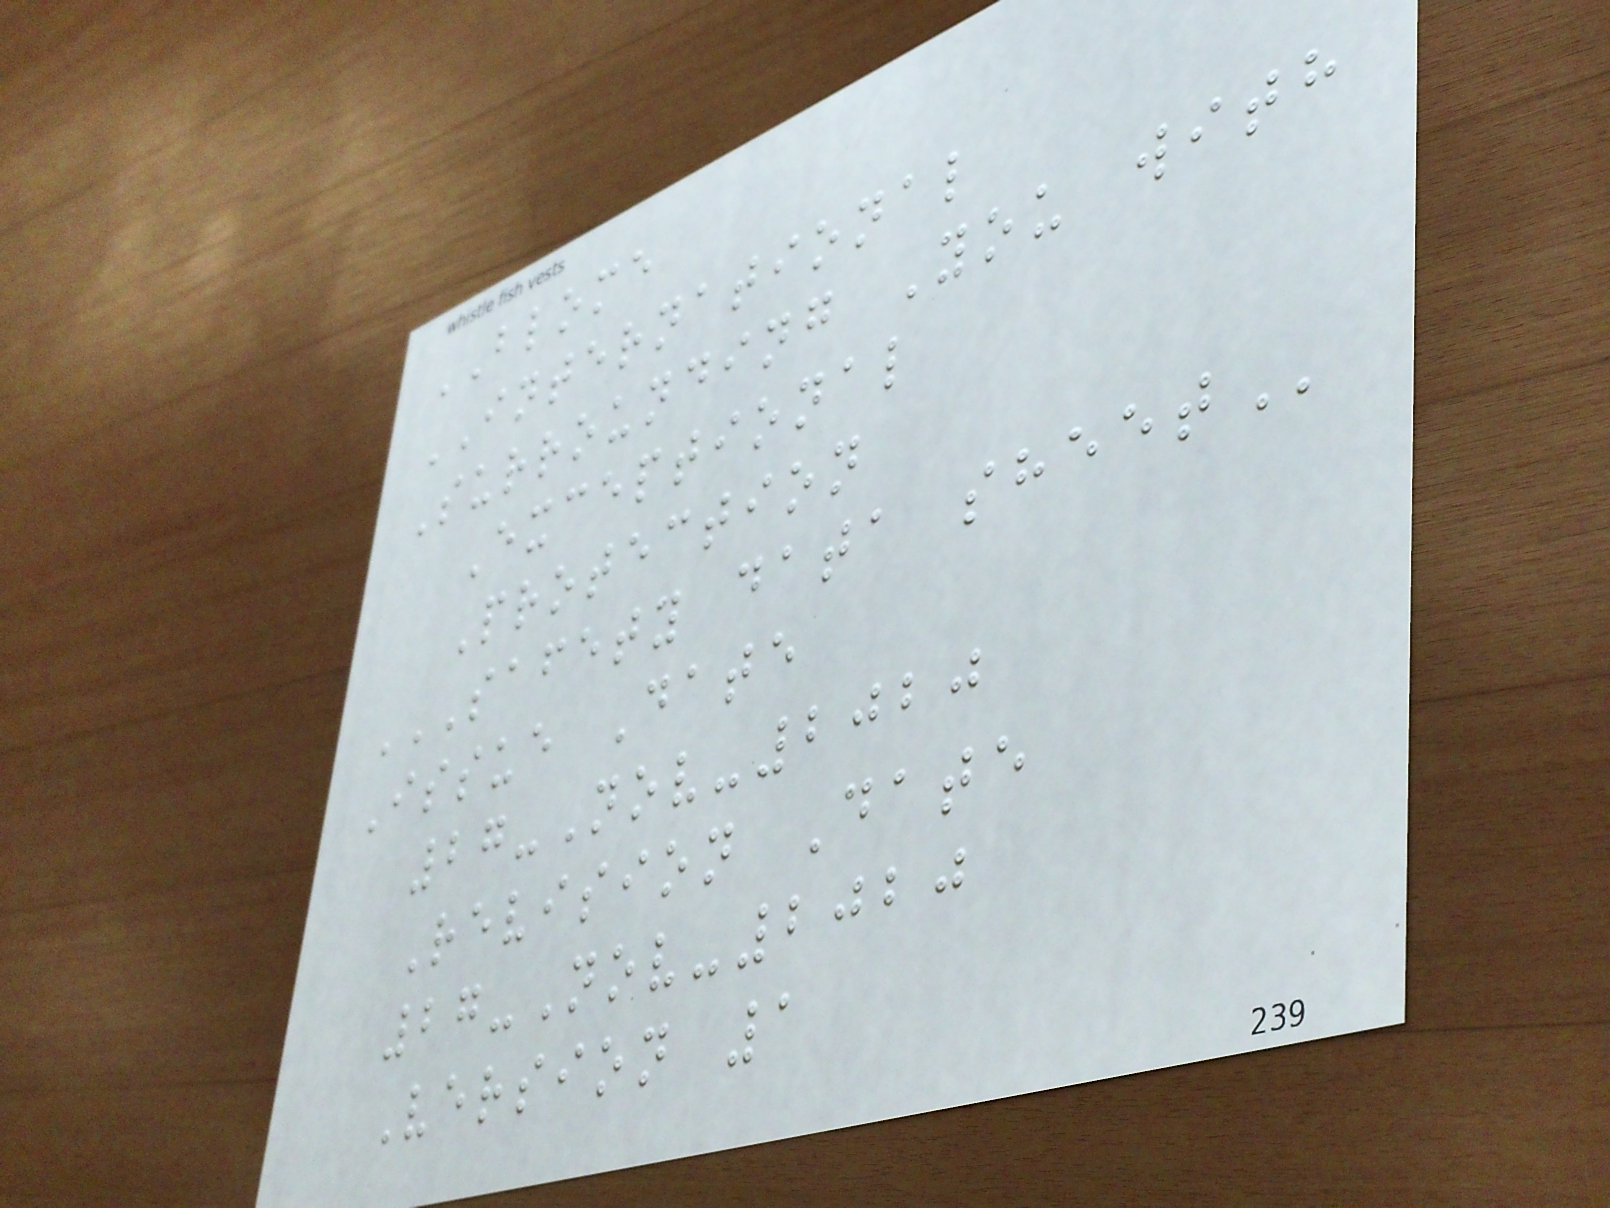BLOME
INTERNATIONAL
Surrounding You with
Exceptional
Protection
SAFETY DATA SHEET
Issue Date
27-Nov-2020
Revision Date
27-Nov-2020
Version 1
